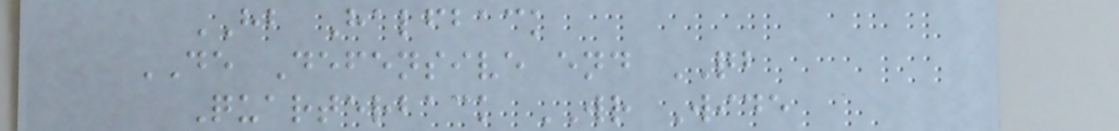HB Halfback
DE Defensive end QB
Quarterback WR Wide
